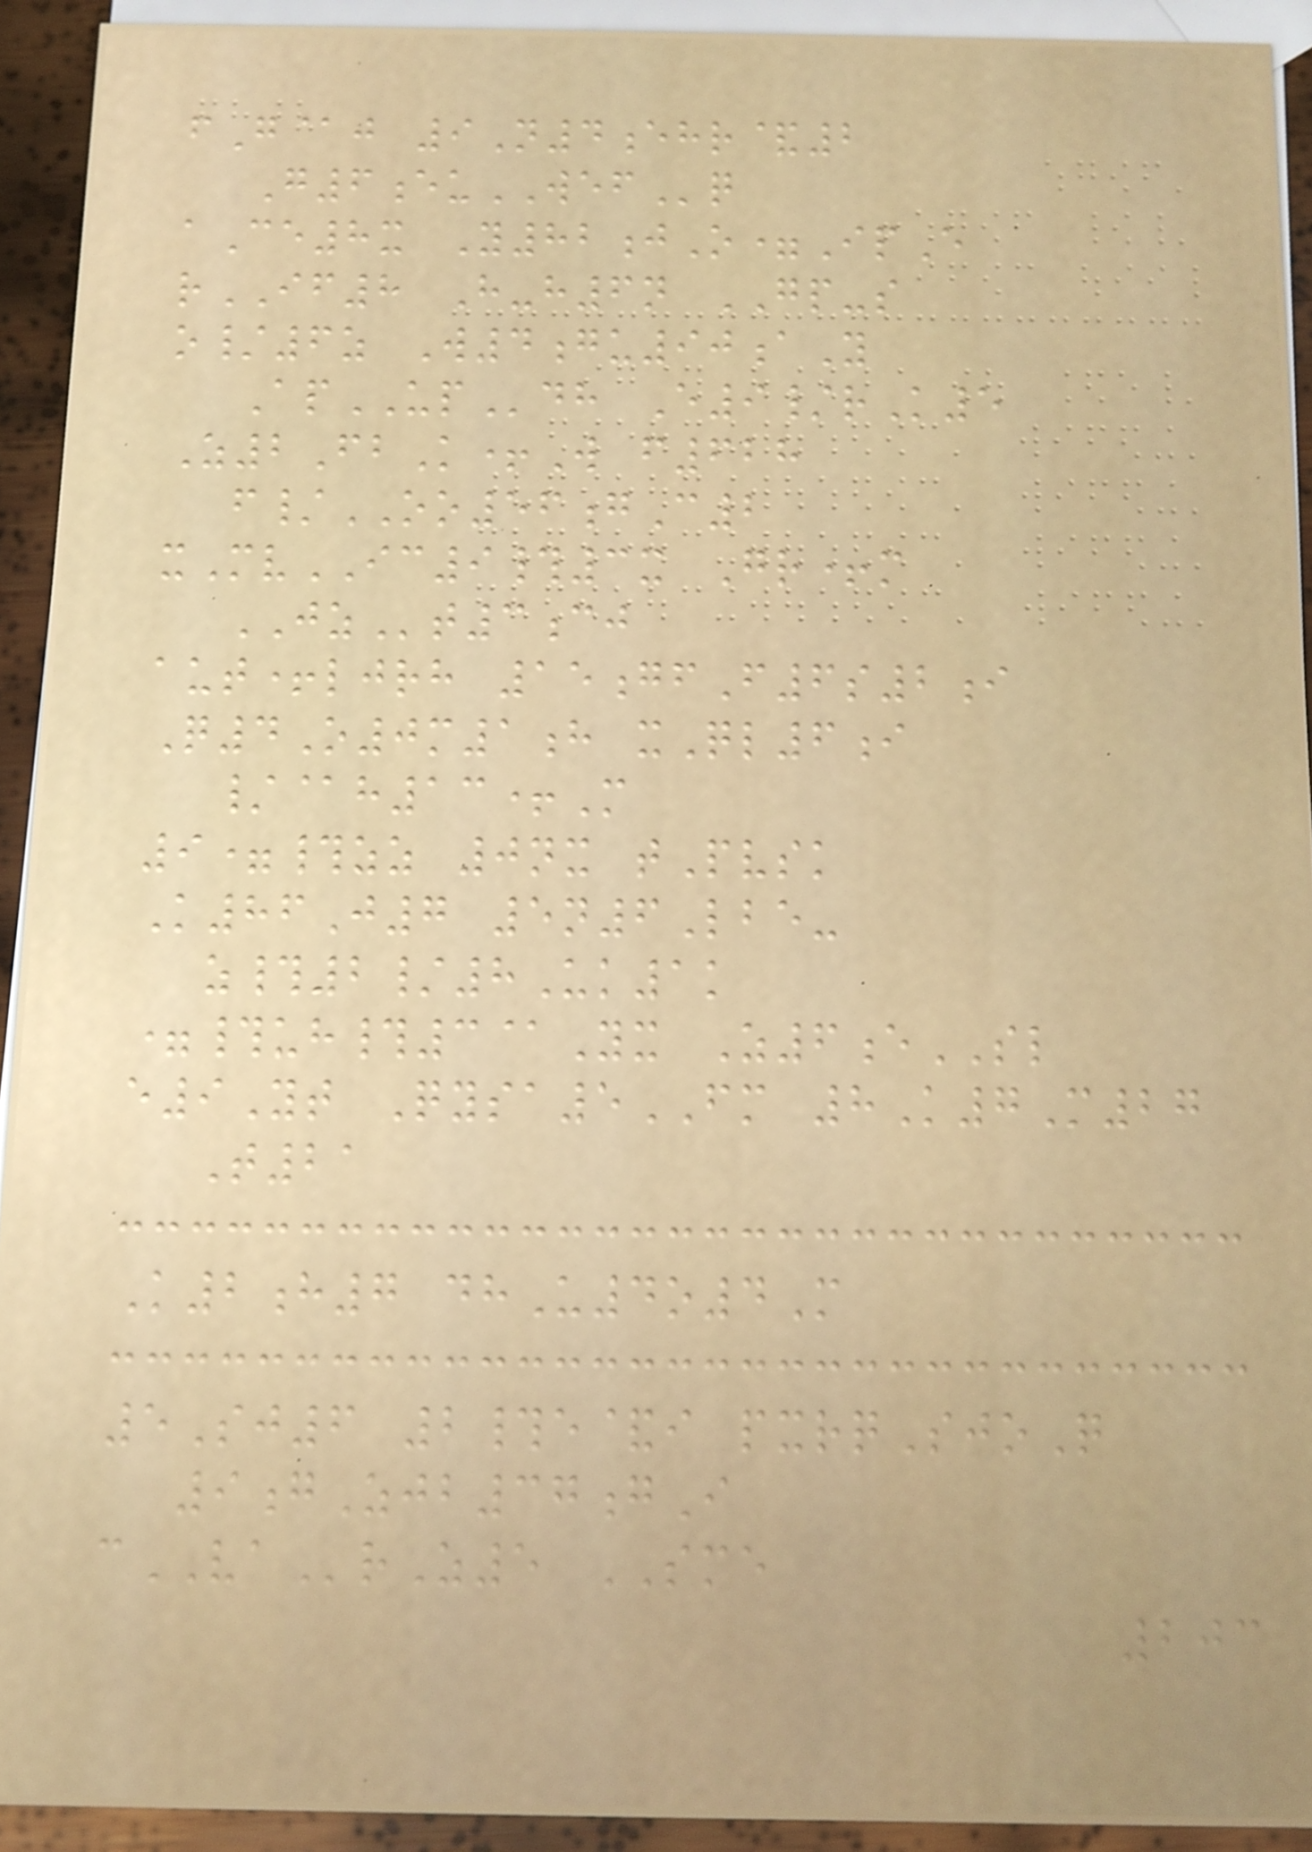fG@j 9N4ehr&2
G6euWEFq
aCe8x Y82jO=IpE
rIF8 H-h6n GP-s
o/6z W4gu90aY
ApUPdh E9/rK5
Z2FbK+W f628
f/OO56gC2
xMvIC9#3x Gr+m
JZt3cj
aut+ljrh 15gfF6s2i
Q4O0m1h xQl6i
/@h13+M
9=#zz 0nx tPvsk
K86J7 5n6Lbe-
z#2/8Uk1k
=#uh#3@Yx Z6eSL
e9Yt Qysa5FM 8K7M27
T21
K2h7 dhU4o4M
5Sj6 2#e&i pxrqSjoQ
9gZjb37gI
cVArZ5 SME
203
